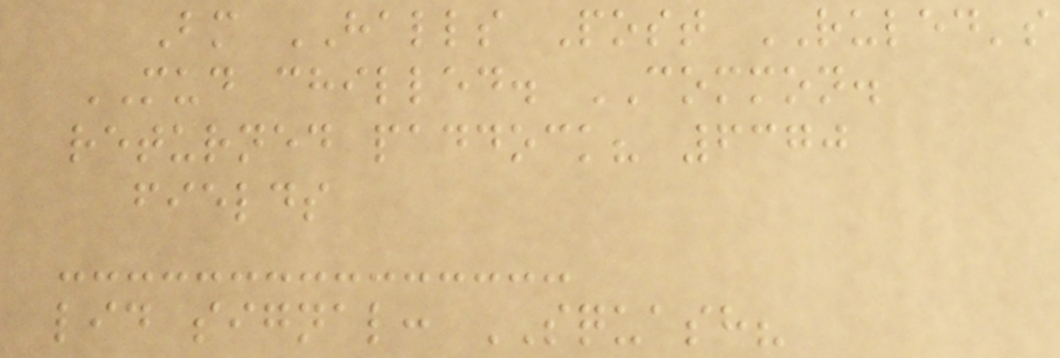Bm HALLS Post RULED's
MUD chilled. COMMON.
returned paddock? 6370
fields
lid signal: SQUASH?
